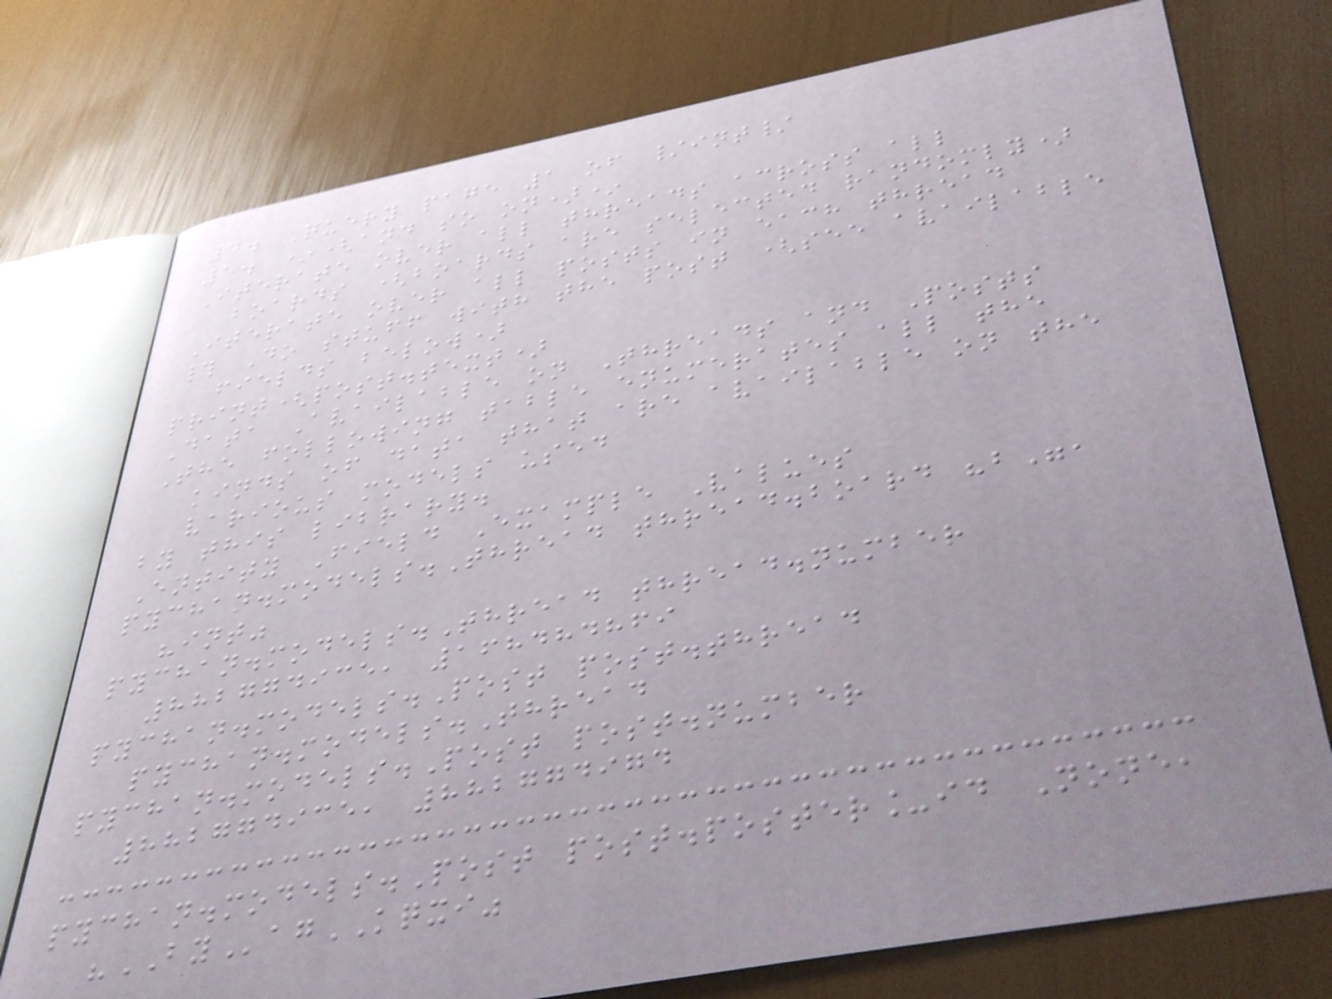4. Query page 1 of /int/
5. *(and so on)*
Iterate over all threads across all
boards (boards are selected randomly)
Iterate over all posts in each thread
# Do stuff with the post (see available
fields below)
print(post.text)
Data Available on Threads and Posts
The following table enumerates all the
kinds of data that are available on the
various models used
by this library.
Entity Field Example Values
pychan.models.Thread thread.board "b",
"int"
pychan.models.Thread thread.number
882774935, 168484869
pychan.models.Post post.thread
pychan.models.Thread
pychan.models.Post post.number
882774935, 882774974
pychan.models.Post post.poster_id None,
"BYagKQXI"
